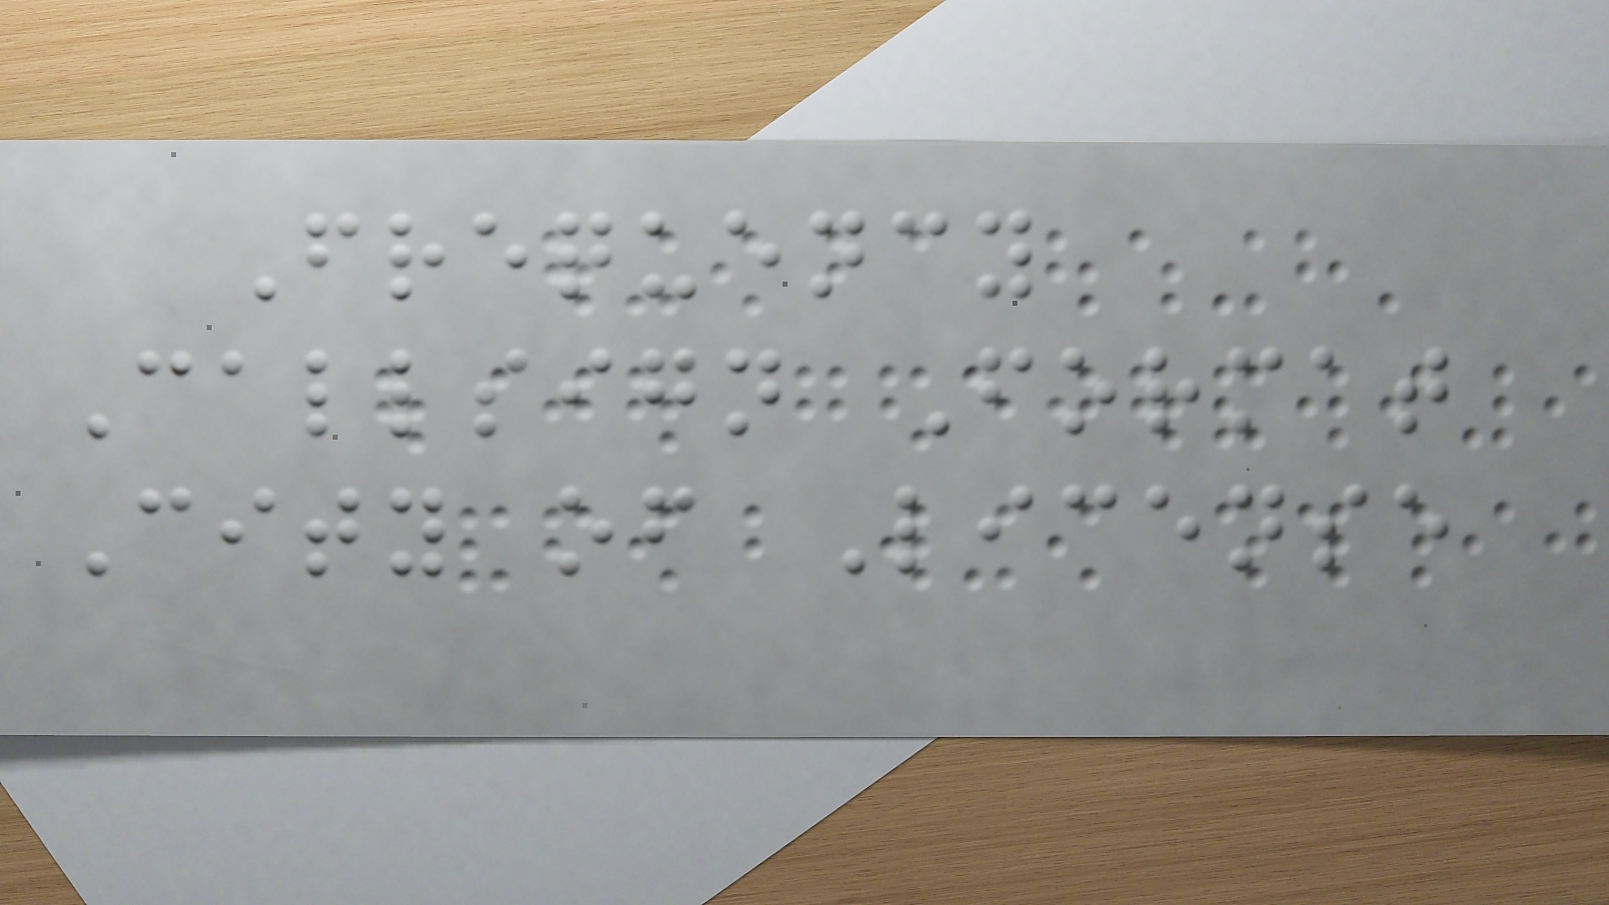Frequency
Callsign Format
City of License
